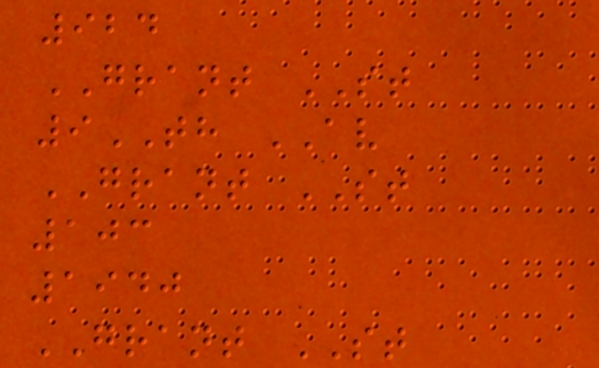924
GRANT ST
9TH AV
GRANT ST
103
1940
GRANT ST
